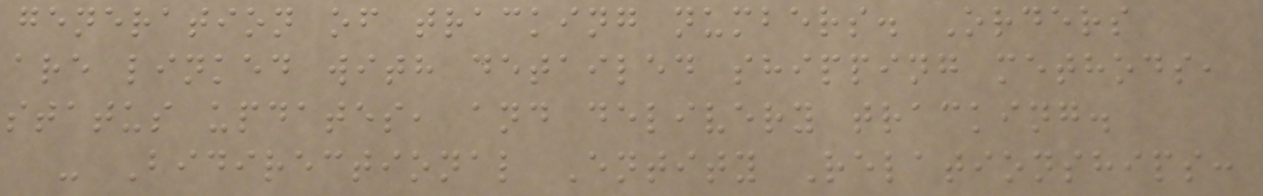generation of tracking numbers. Orders
are linked with detailed shipping methods,
status updates, and delivery tracking.
- Bidirectional Entity Relationships:
